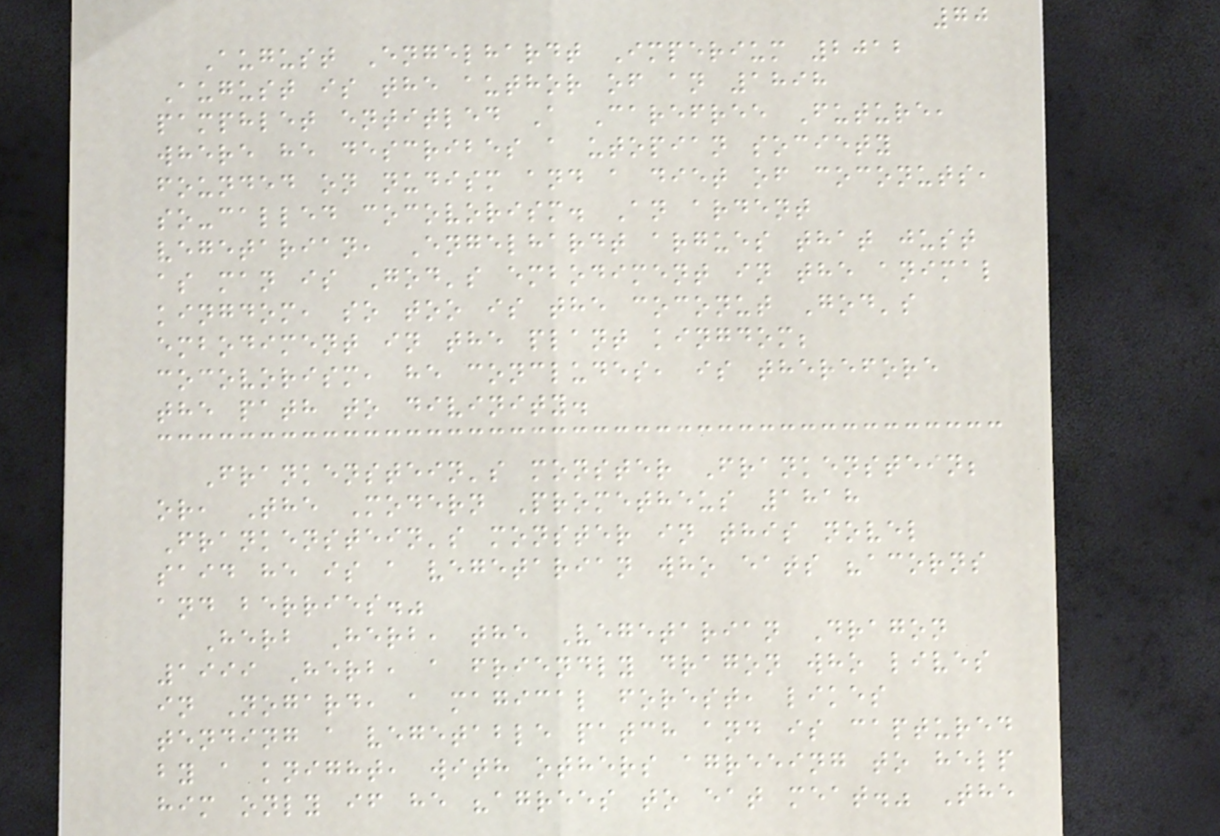70
August Engelhardt Imperium 2012
August is the author of an 1898
pamphlet entitled A Carefree Future,
where he describes a utopian society
founded on nudism and a diet of coconuts,
so-called cocovorism. An ardent
vegetarian, Engelhardt argues that just
as man is God's embodiment in the animal
kingdom, so too is the coconut God's
embodiment in the plant kingdom;
cocovorism, he concludes, is therefore
the path to divinity.
Frankenstein's monster Frankenstein;
or, The Modern Prometheus 1818
Frankenstein's monster in this novel
said he is a vegetarian who eats "acorns
and berries."
Herb Herb, the Vegetarian Dragon
1999 Herb, a friendly dragon who lives
in Nogard, a magical forest, likes
tending a vegetable patch and is captured
by a knight, with others agreeing to help
him only if he "agrees to eat meat." The
